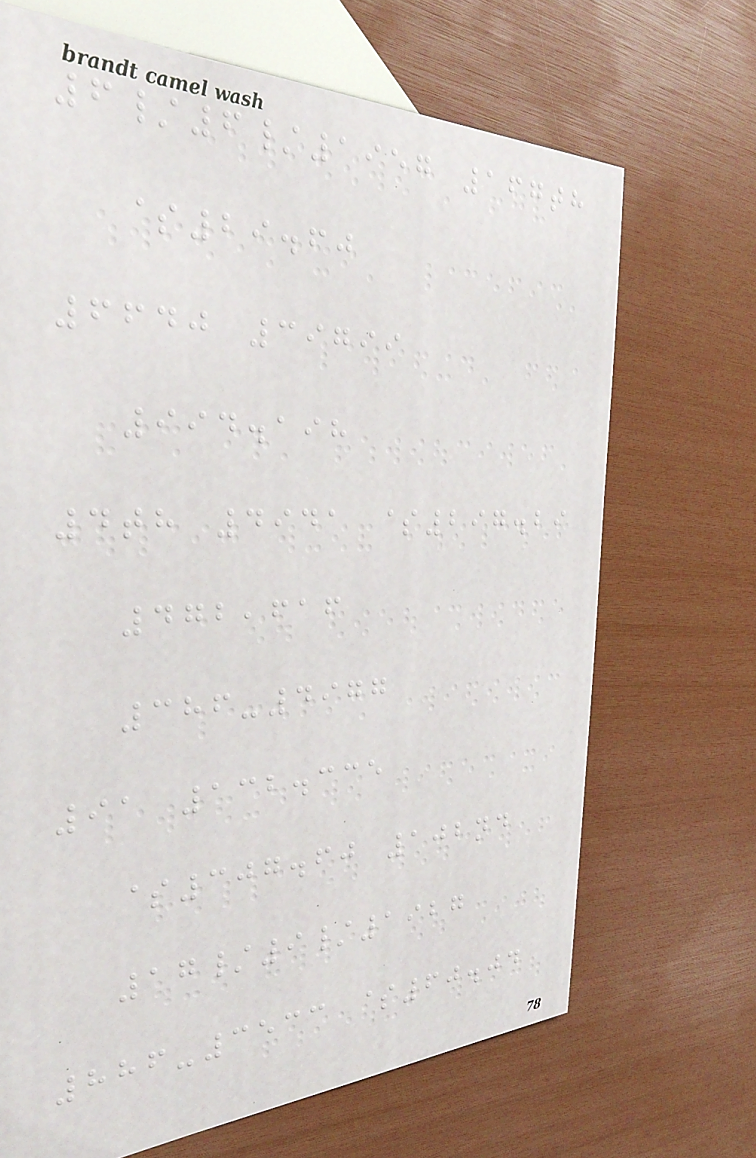6/6/1957 167th
$29.60
6640 39799
994.198
4th 4941 $297.29
472,616
386-4977
91 132.335
$307.60 102nd
17/9/1927
886-3533 $60.04
